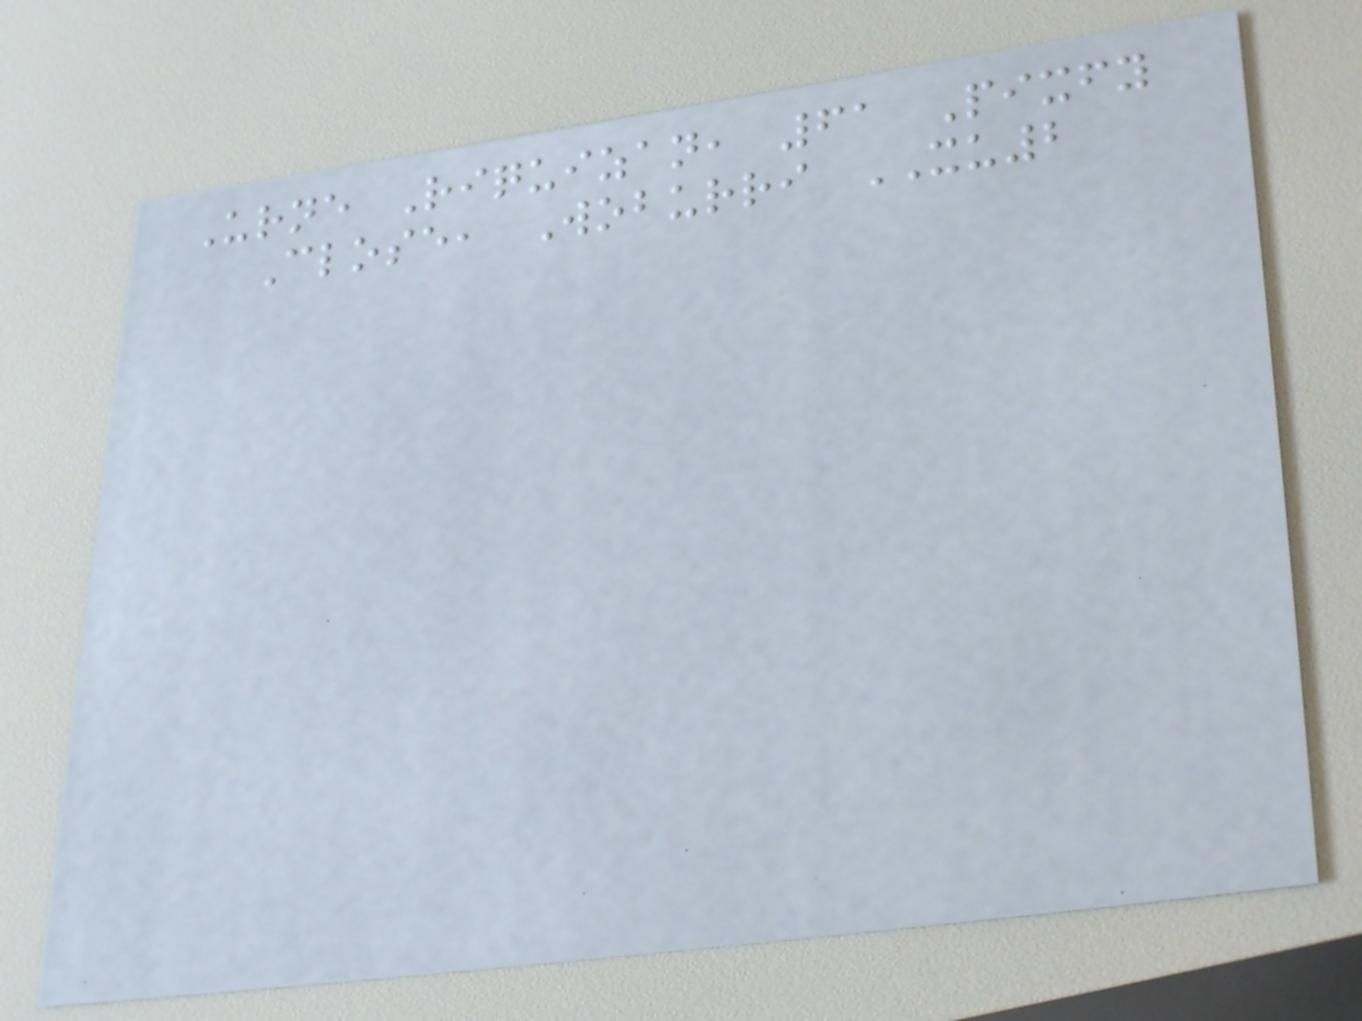Urne Riquizan, 61 Pixfy
Close, Woburri XU2
